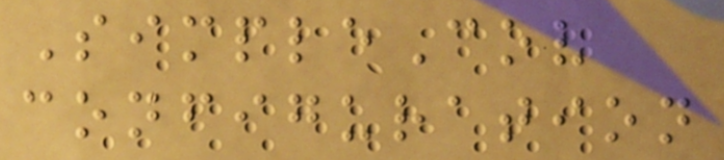SimpleCov
configuration
